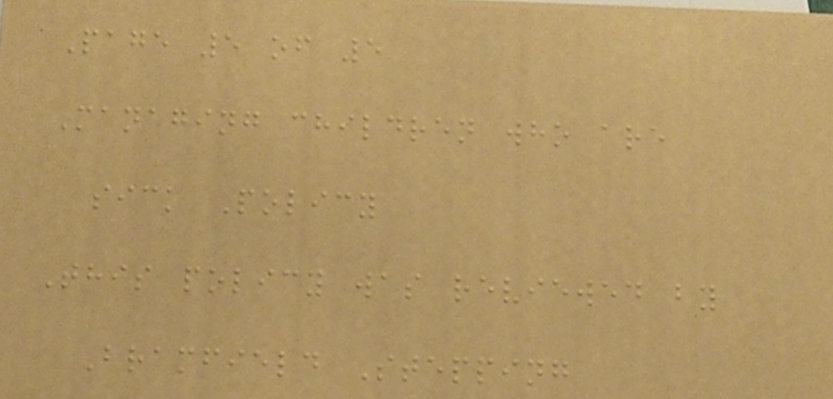Page 5 of 5
Managing children who are
sick Policy
This policy was reviewed by
Bramfield Stepping
